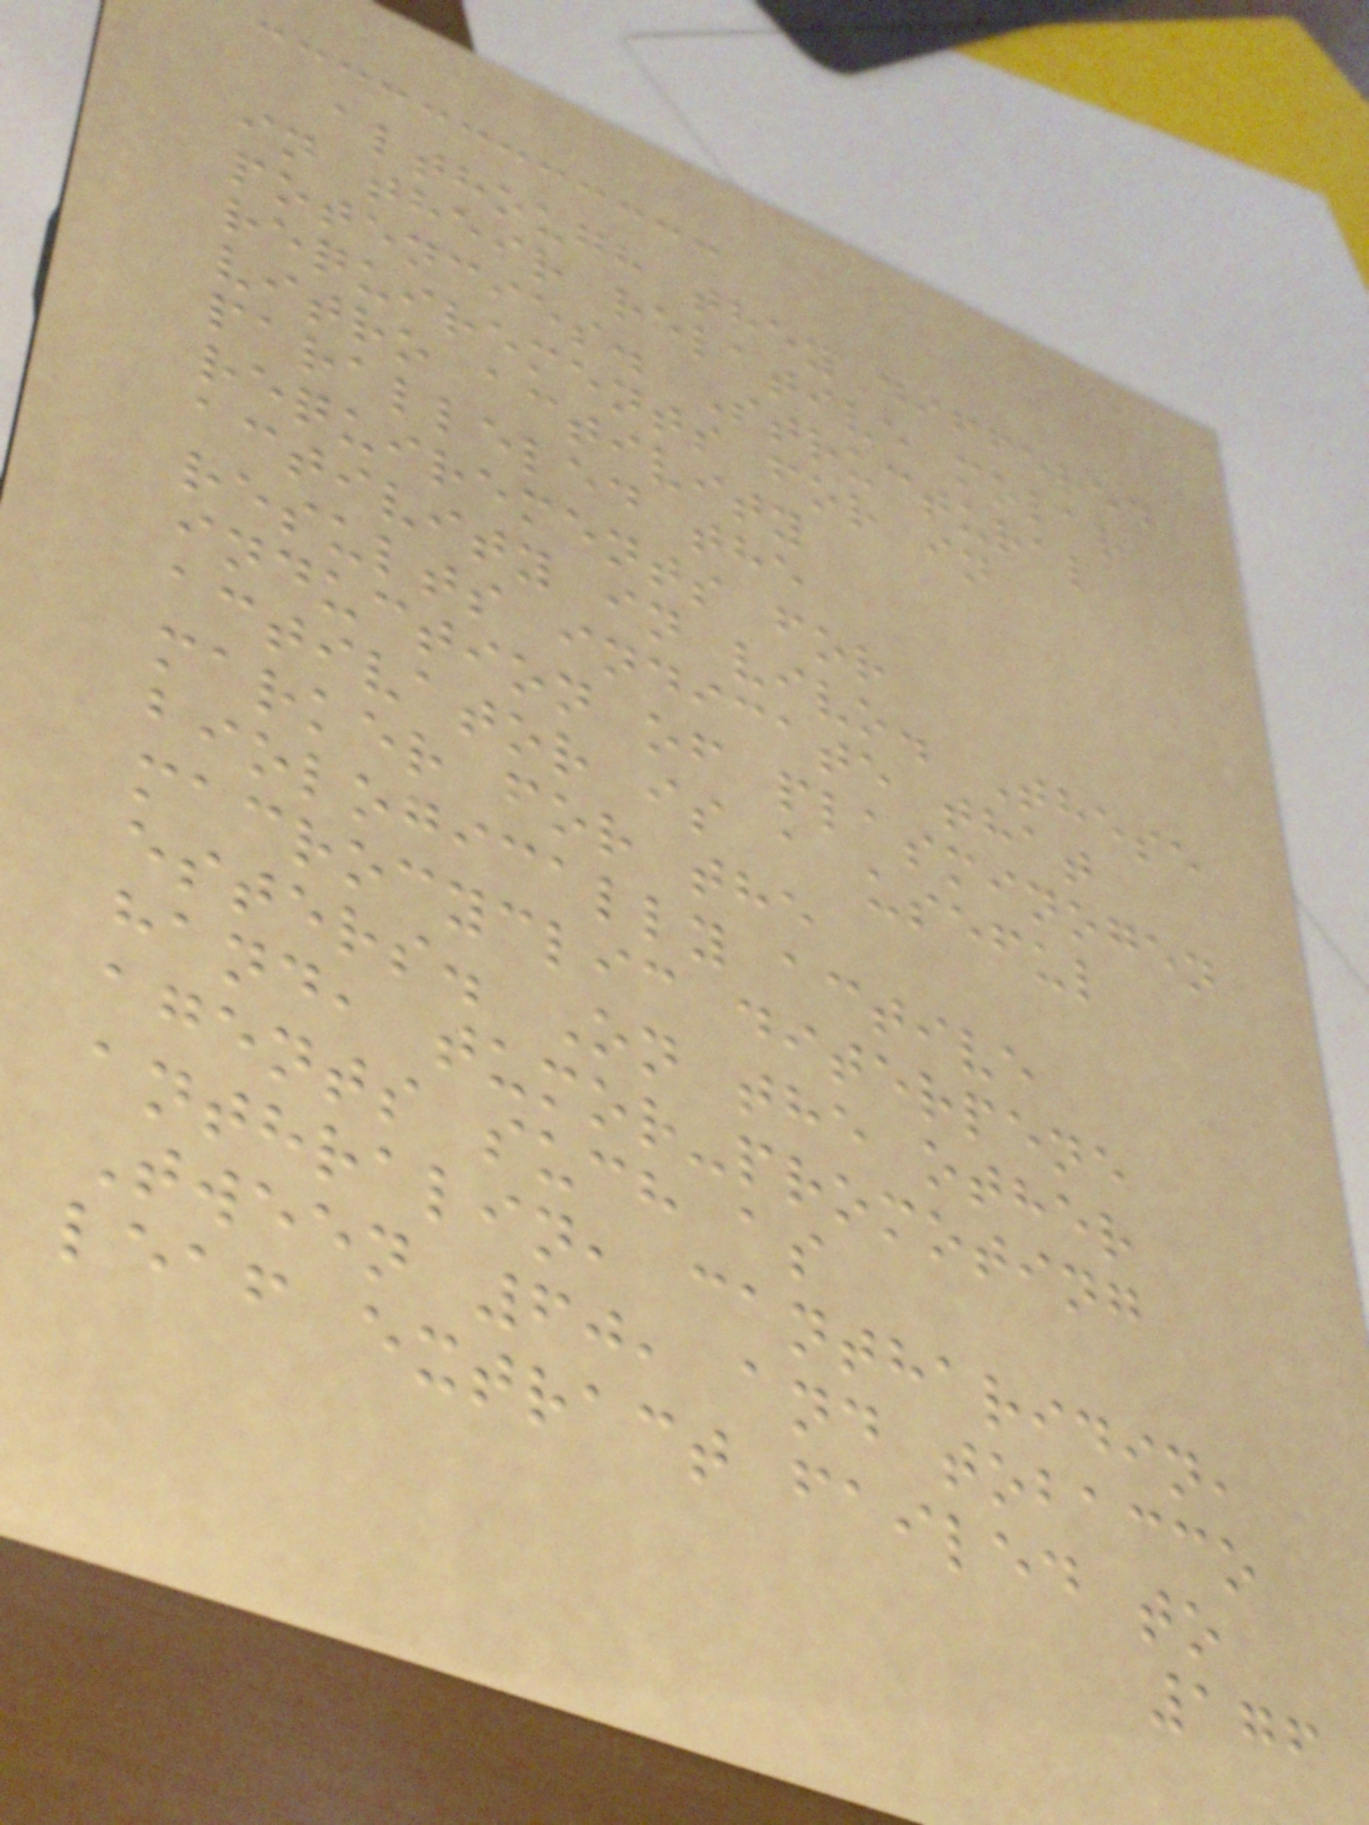although they differed
in their relative molar
potencies. Structural
requirements for in
vitro activity
paralleled the
requirements for
activity in vivo. These
results indicate that
induction of plasminogen
activator is a useful
marker for the
biologically active
macrocyclic diterpene
esters. On the other
hand, tumor-promoting
agents such as
anthralin, cantharidin,
Tween 60, and tobacco
leaf extract failed to
176
